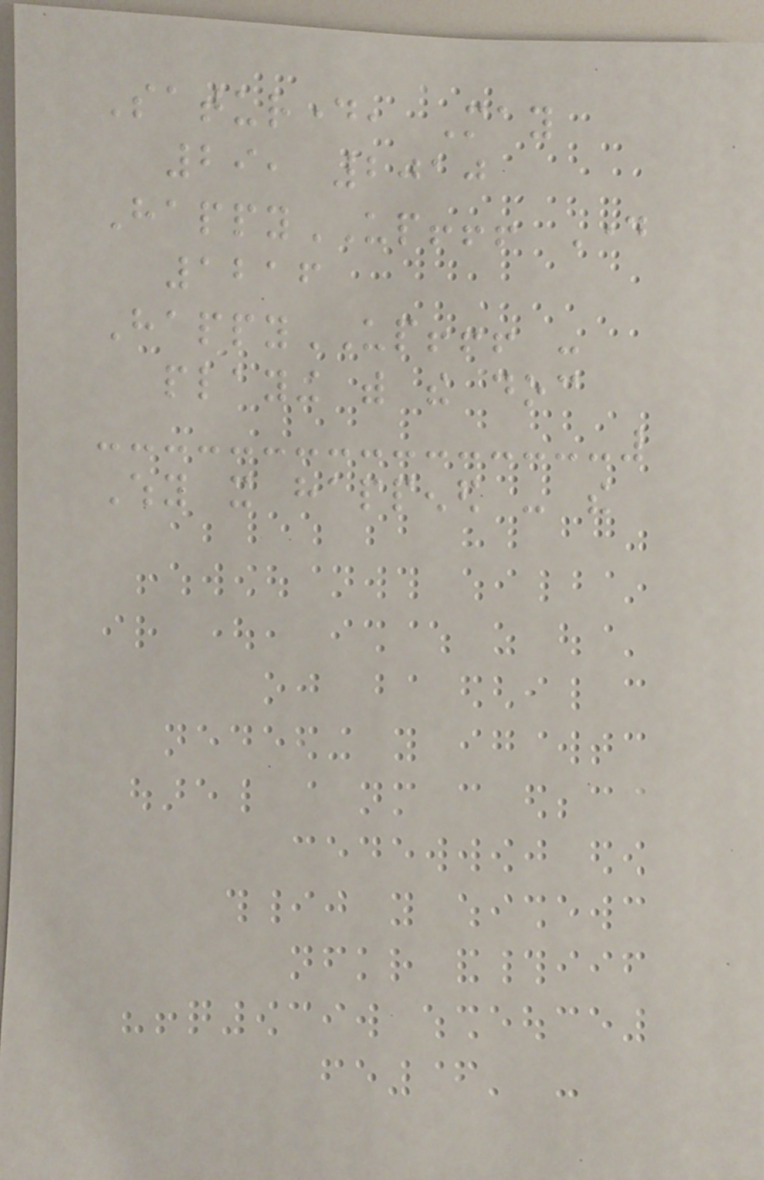Saturday, May
29, 2010
HappyUP!!! Day
1216
HappyUP!!! -
playing with the doc
Why it happened - the
